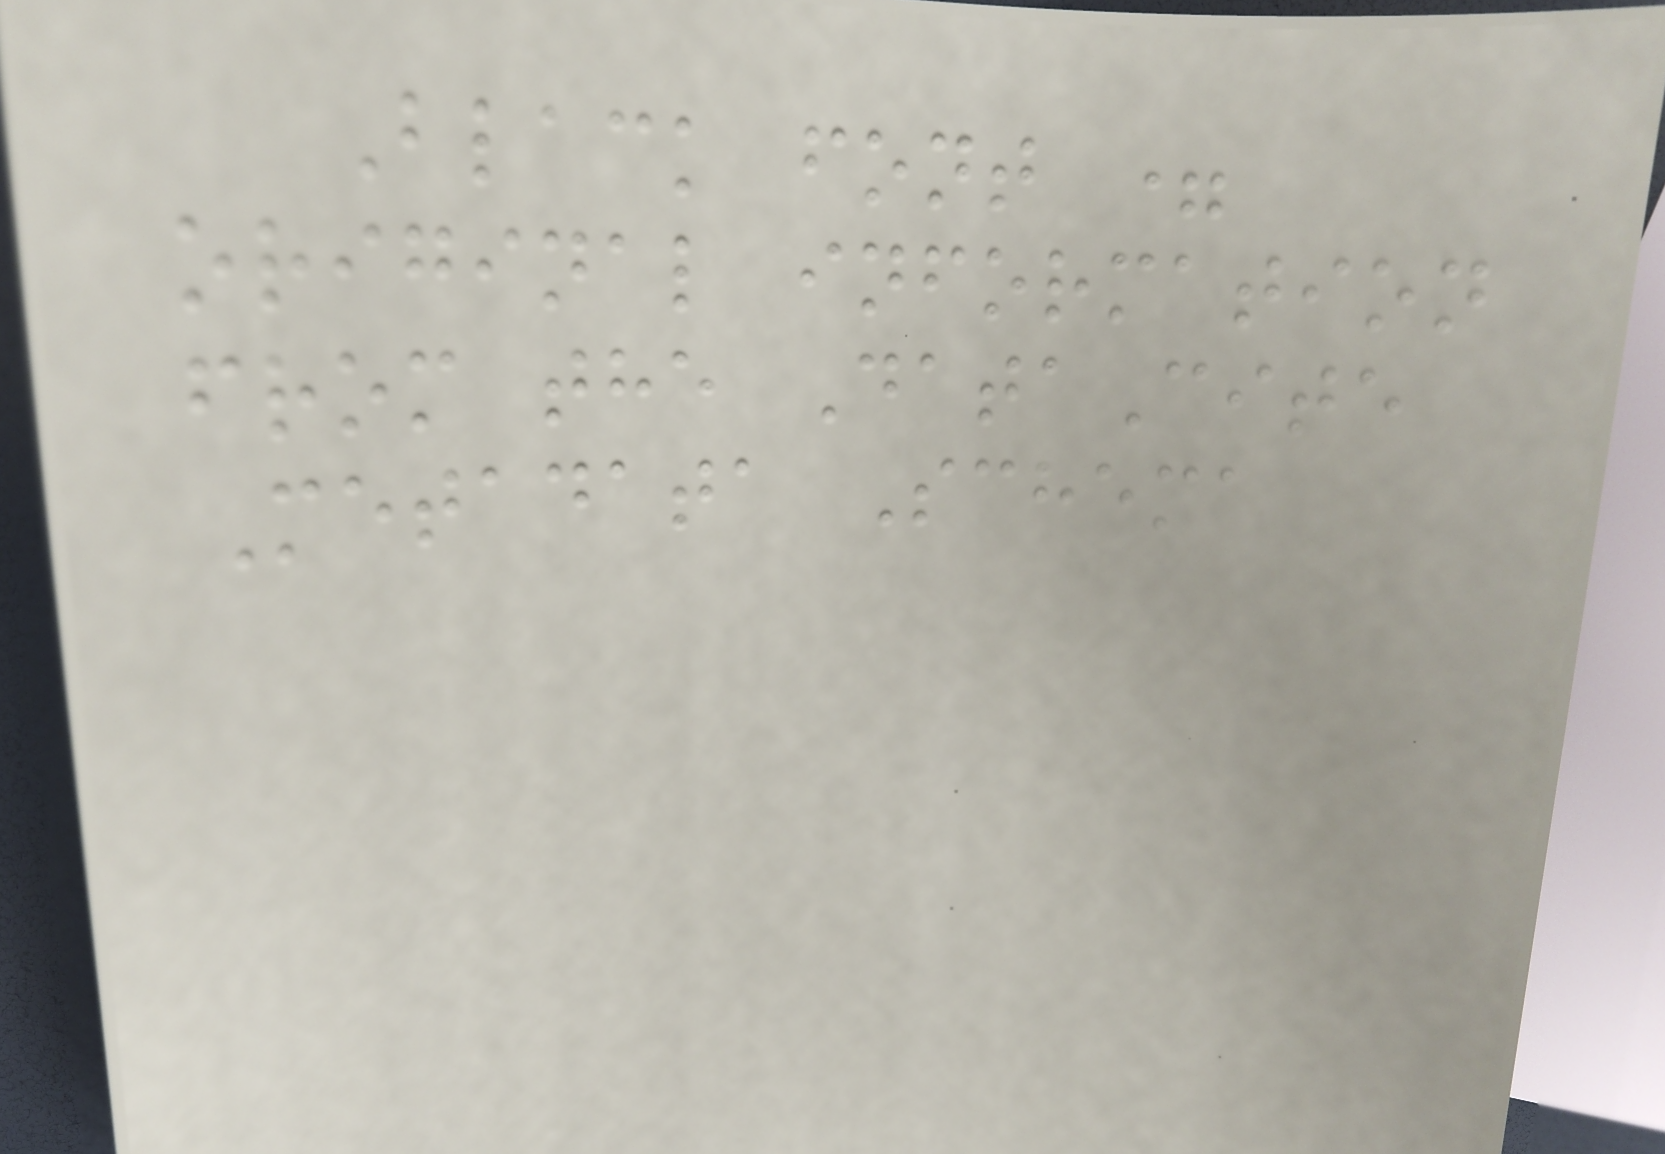Black font =
original information
from the DataCite
Metadata Schema
